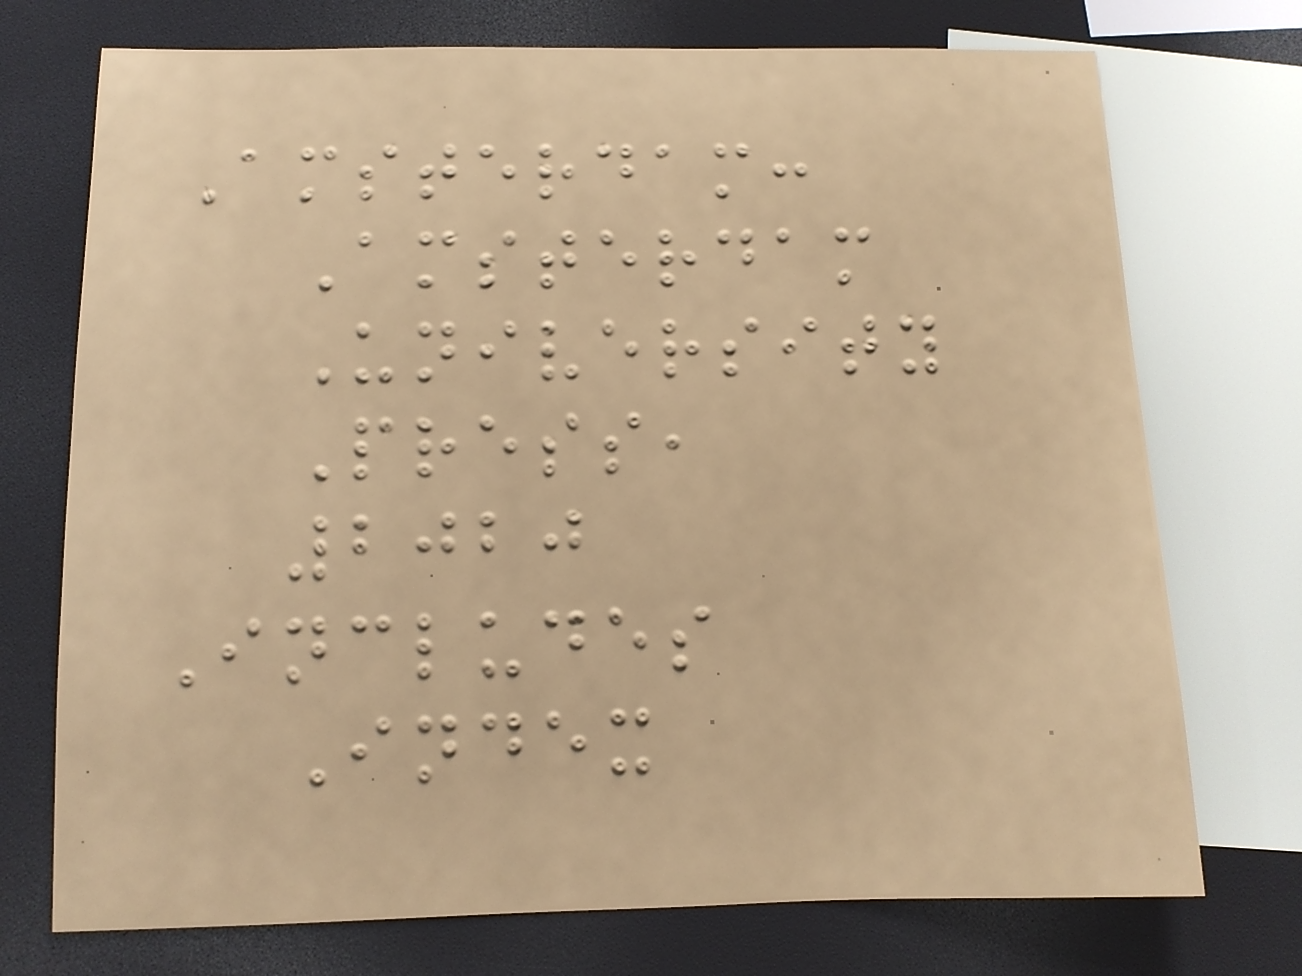Amsterdam:
Amsterdam
University
Press,
2020
Includes
Index
